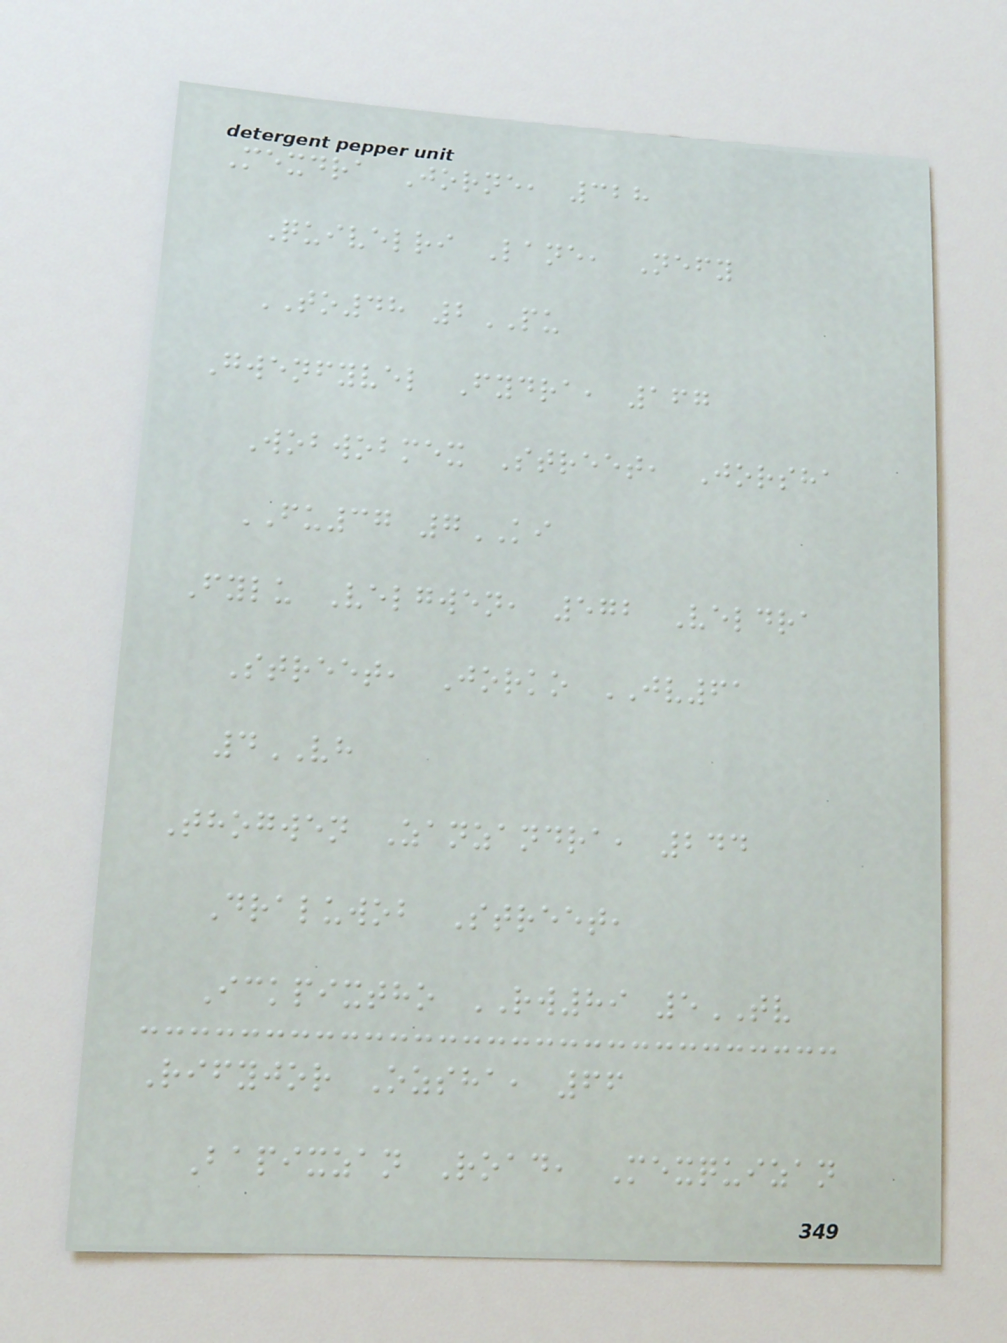Mexdra Jorne, 328
Quivelri Lane, Nefy
TO48 2PU
Gwenfyvel Fydra, 167
Wobwobmex Street, Jorsha
FU37 7KI
Fylu Velgwen, 572 Veldra
Street, Jorko JV61
4VH
Thogwen Zanzandra, 244
Draluwob Street,
Ickpixtho RW89 5TV
Rifyjor Ozsha, 66
Bapixzan Road, Mexquizan
